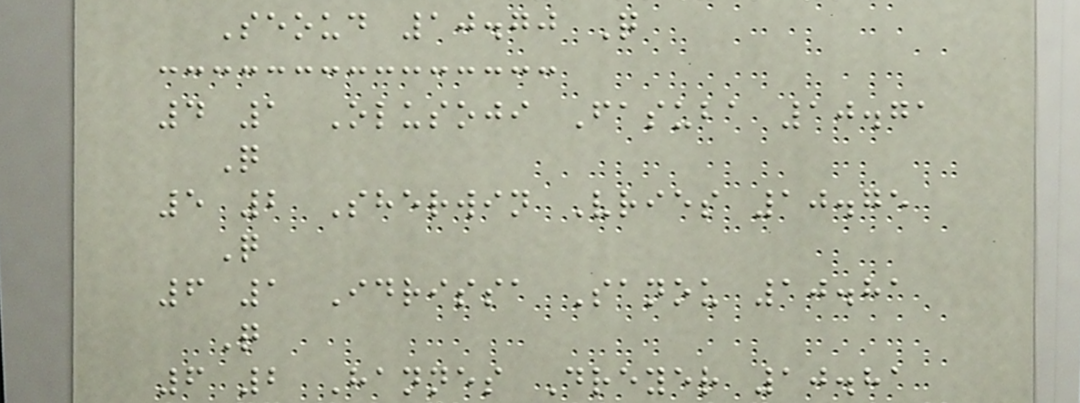Seoud 10.70 Q
4 1 Olusoji Fasuba 10.71
Q
5 2 Sherwin Vries 10.75
Q
6 1 Idrissa Sanou 10.81
Q
6 2 Hannes Dreyer 10.81
